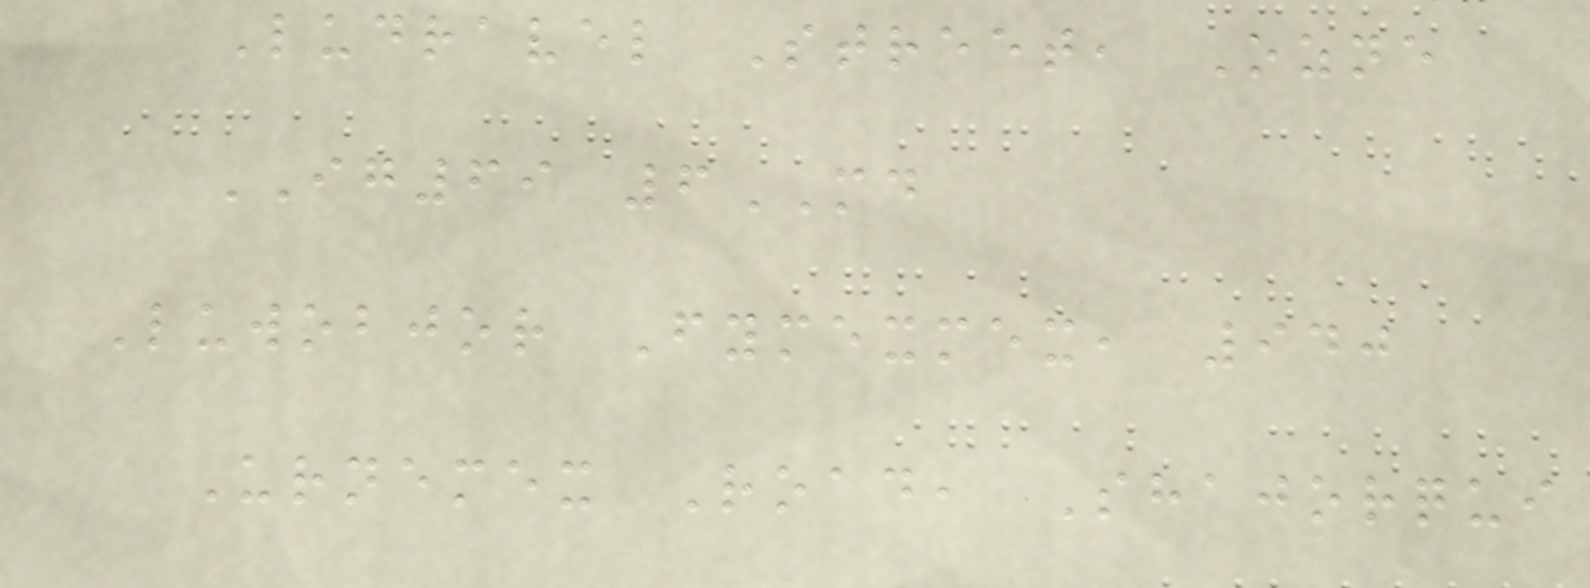Ludravel Street, Ozne
IG69 6MD
Luwobjor Fymexmex, 940
Urnemex Road, Shajorqui
